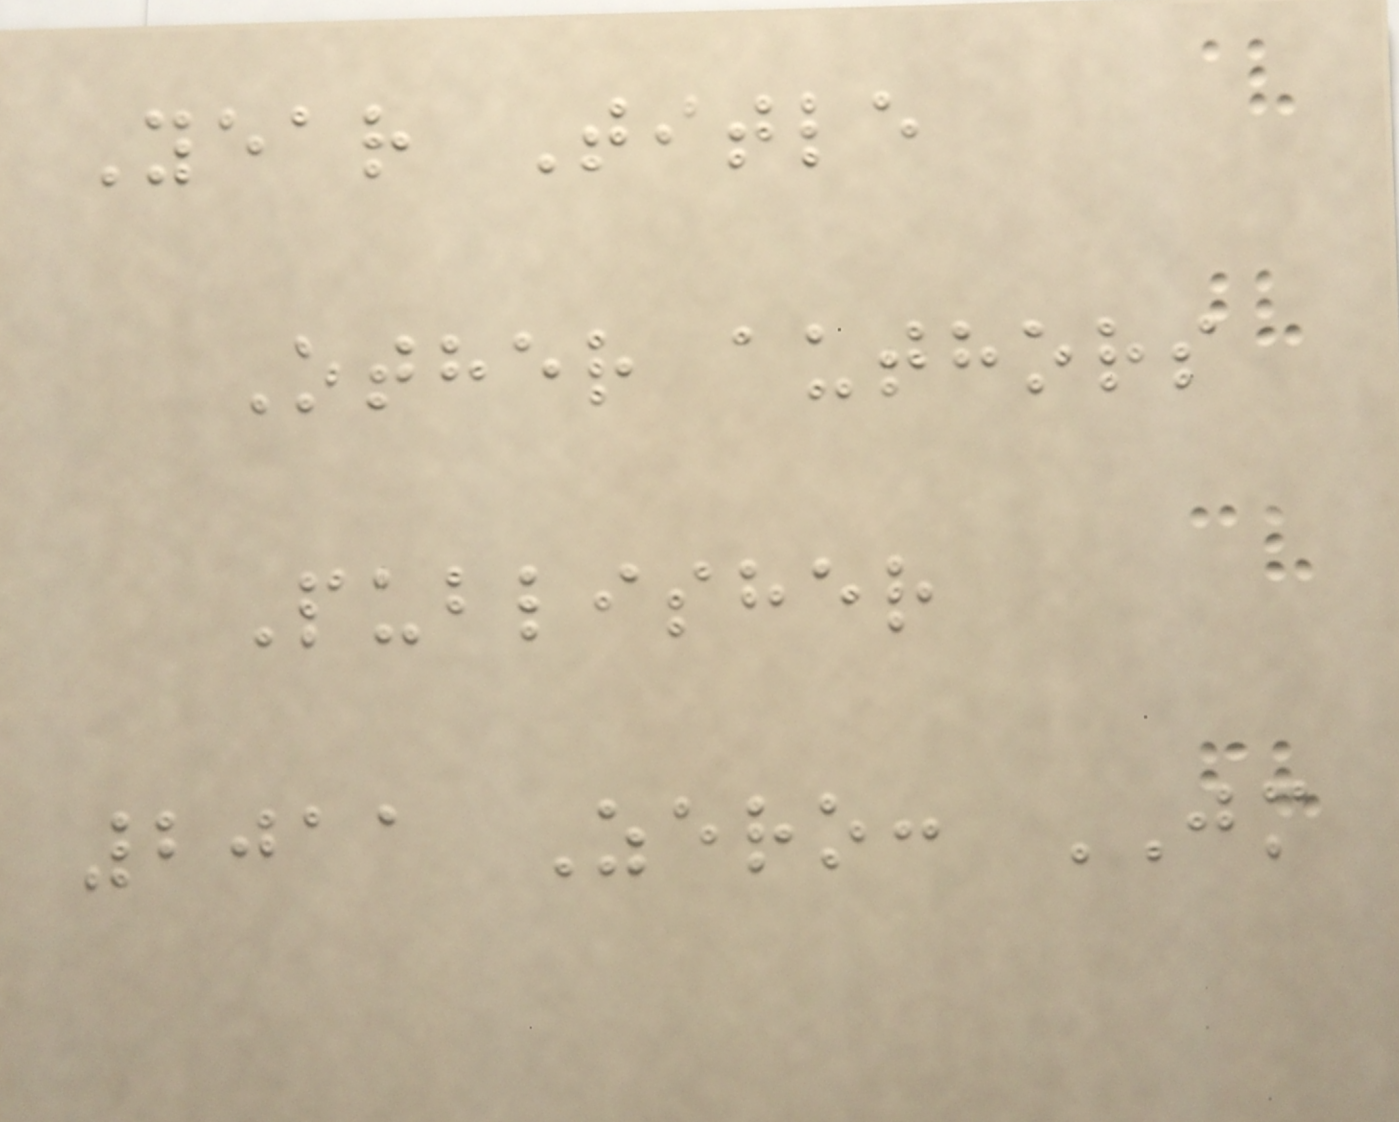Year Title
Other authors
Publisher
2011 Zero: JM
